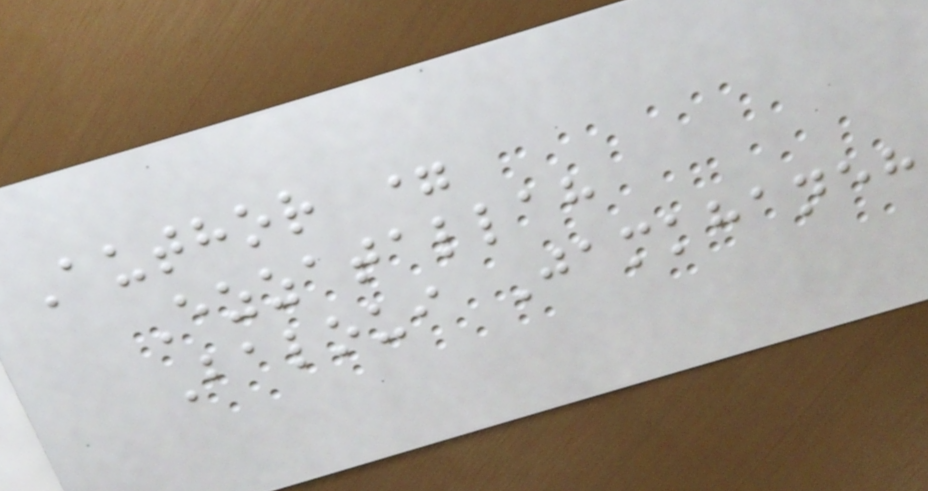Author =
Ezzatallah
Baloui Jamkhaneh
